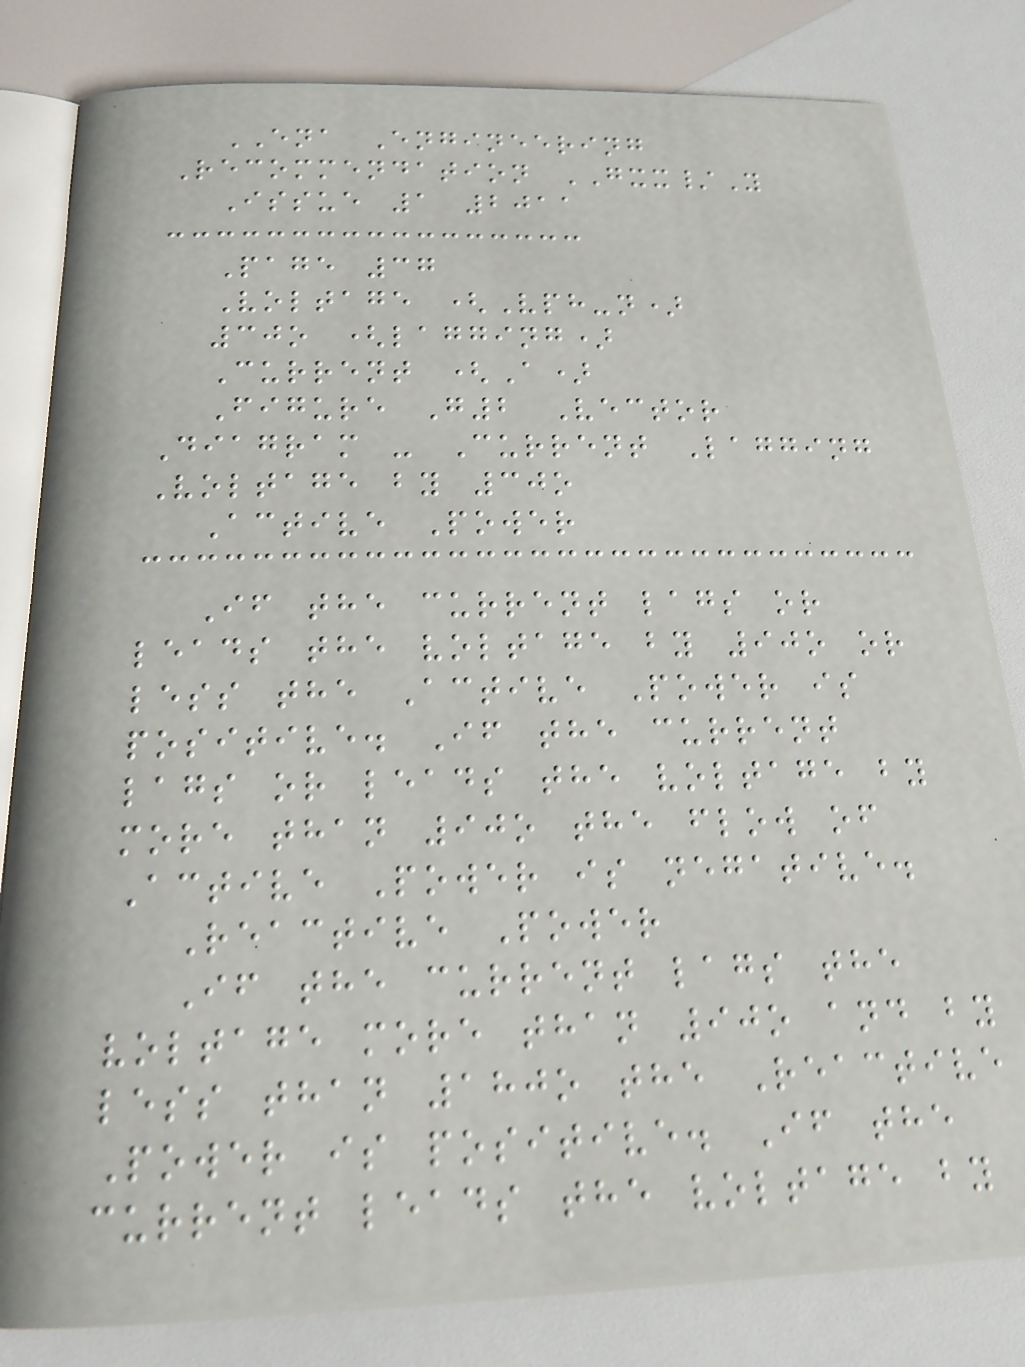ENA Engineering
Recommendation GXX/Y
Issue 1 2011
Page 37
Voltage (Vph-n)
30o (lagging)
Current (A)
Figure G2 Vector
Diagram - Current Lagging
Voltage by 30o
Active Power
If the current lags or
leads the voltage by 90o or
less the Active Power is
positive. If the current
lags or leads the voltage by
more than 90o the flow of
Active Power is negative.
Reactive Power
If the current lags the
voltage more than 90o and by
less than 180o the Reactive
Power is positive. If the
current leads the voltage by
